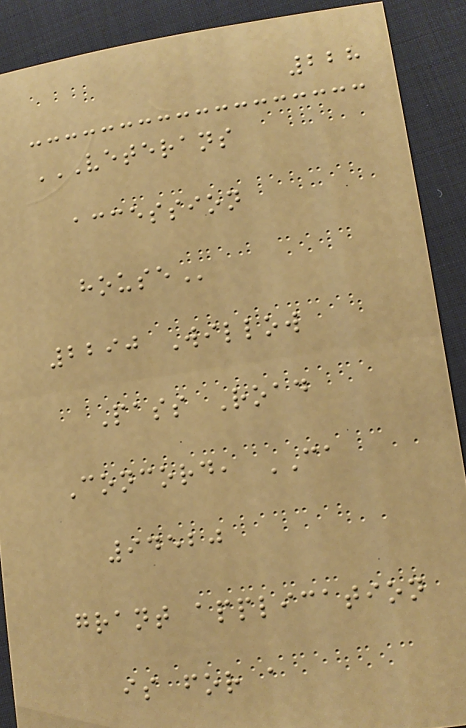228
VETERANS
ACCESSION
HOUSE
2290 Willow
Pass Road
Concord, CA
94520
grant application
is for a
